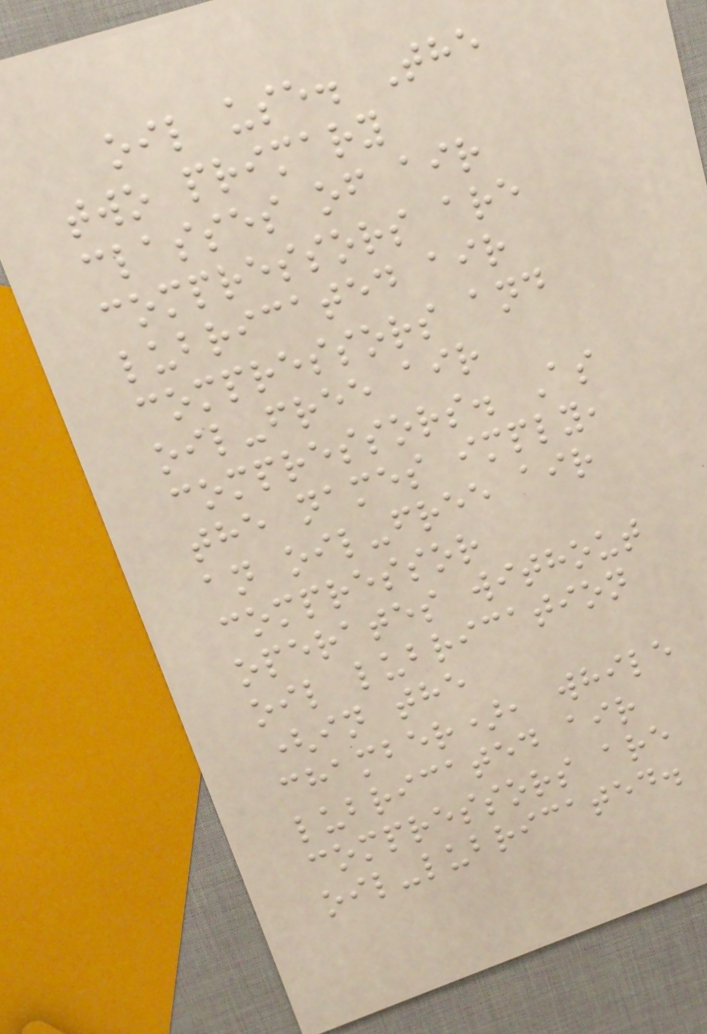oil use. The
two primary
classes of air
compressors are
lubricated air
compressors and
oil-free air
compressors. As
the names imply,
an oil-free air
compressor
operates without
oil lubrication
(in the
chamber), while
lubricated air
compressors are
oil-lubricated.
